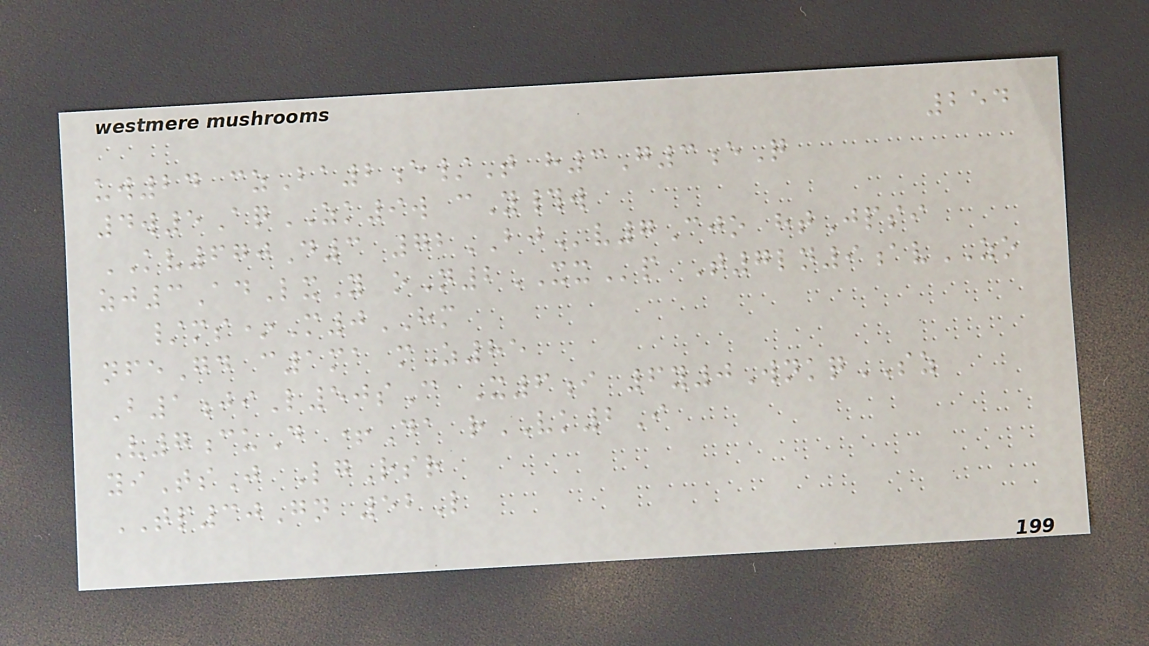254
uw24 czBa2e/T h3G3eQ
4w5AqZK9w cY#w
KV670D3 72BJv7Cjo htJpsi
zj3AdLxY oN2XXp T7ln9avZO
/ms*M0HM
nfeGd c1ma mZ85
B1jiL50sC X6i 6y0WnkqSZ
V7cuD +Da rVK2I
yiTsJ LgRsr
TP30Gn 52L
